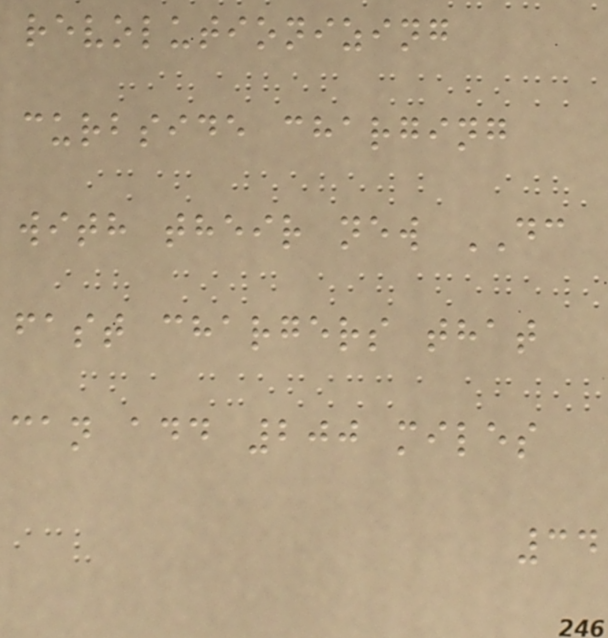revolutionizing
curbside charging
with their new DC
fast chargers that
can add 200 miles
34
